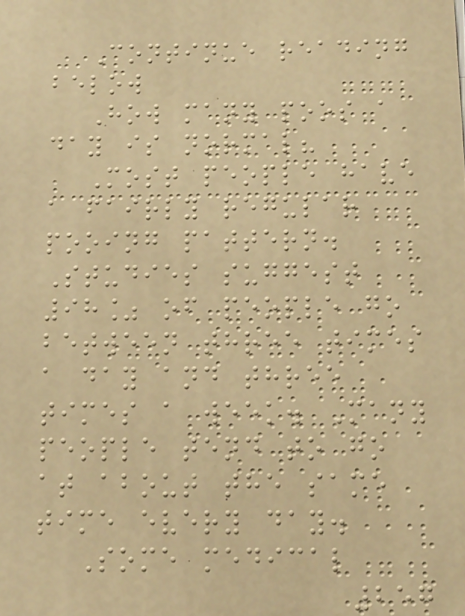Continue reading
below
How many poos a
day is normal?
Most people have
a fairly regular
pooing pattern.
Studies suggest
98% of people go
between three times
a day and three
times a week. Many
people tend to go
at about the same
time every day.
Some medical
257
